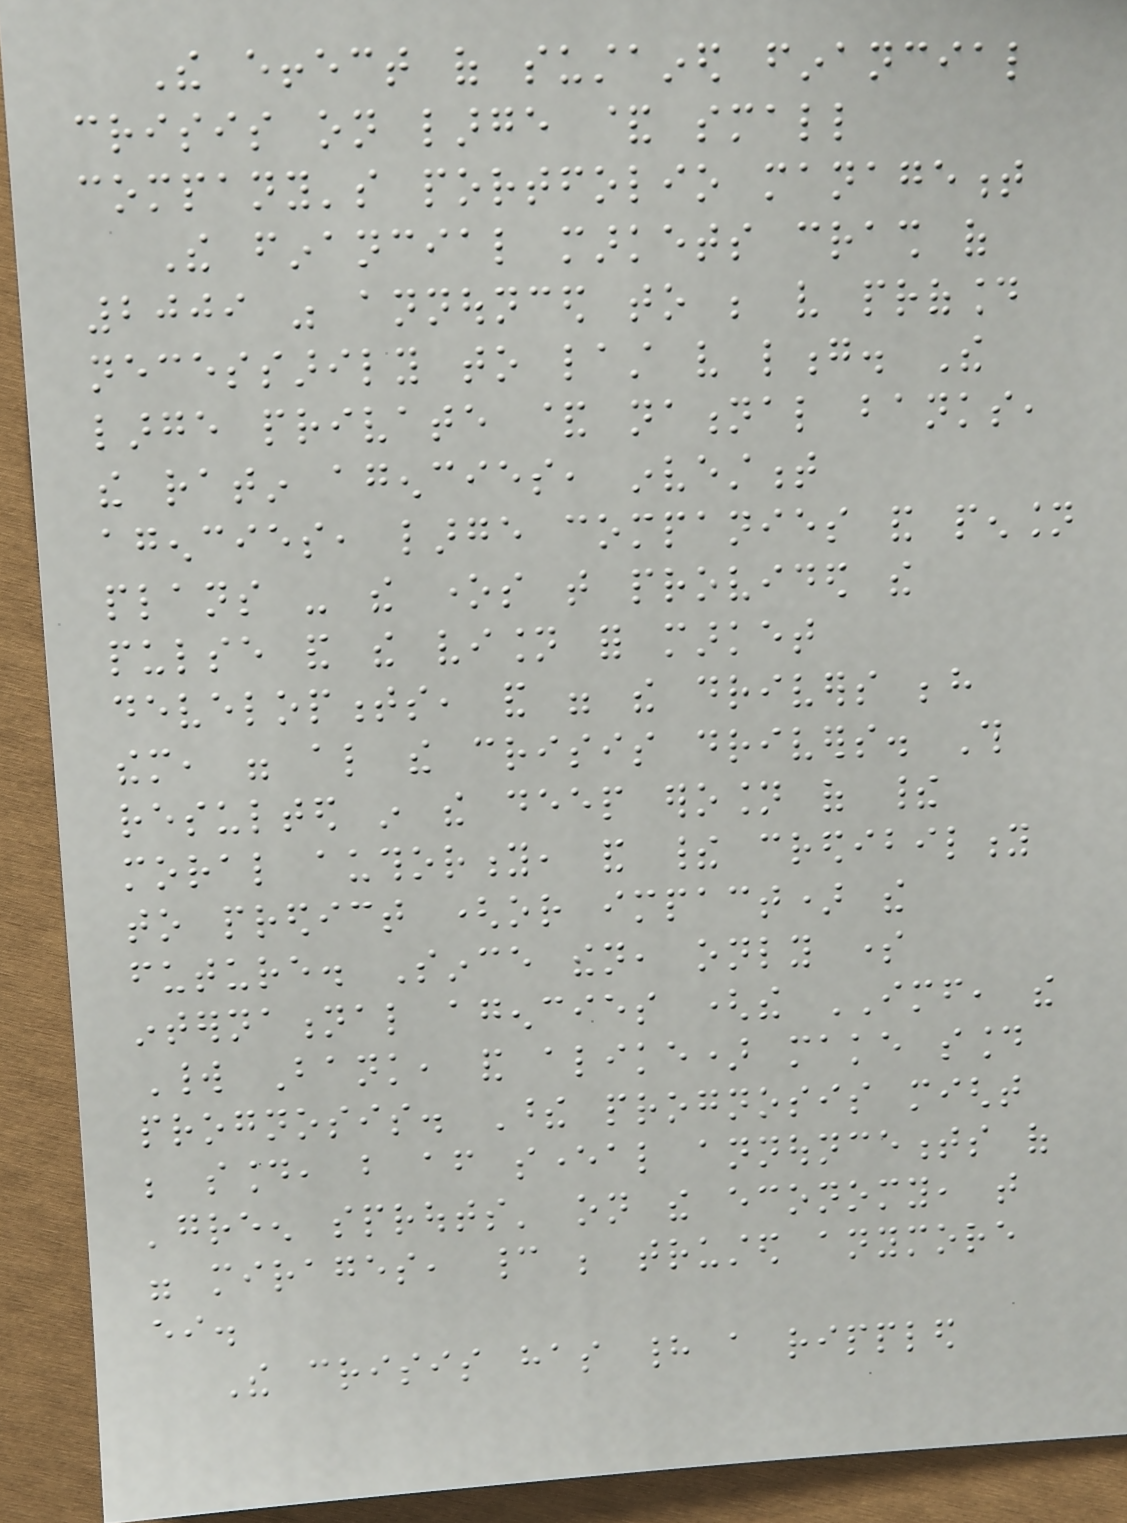The effect of sustained financial
crisis on large & small
company's portfolio management
The financial markets crash of
2009 was announced to be very profound
necessarily to last very long. The
large private & national banks,
the ratin agencies, investment
agencies, large companies and pension
plans - the ones that provided the
pulse and the vision for market
developments, and were the drivers behind
them, were also the crisis drivers. This
resulted in the deep erosion of their
moral authority, and their credibility
to predict (or impact) the
future. Since then, only some
international agencies (the IMF, the
World Bank, and alike) make sound
prognosis. These prognosis might
be sound, but after several announcements of
'green sprouts' on the economy, that
were mirages, cannot be trusted anymore
either.
The crisis has had a rippled
